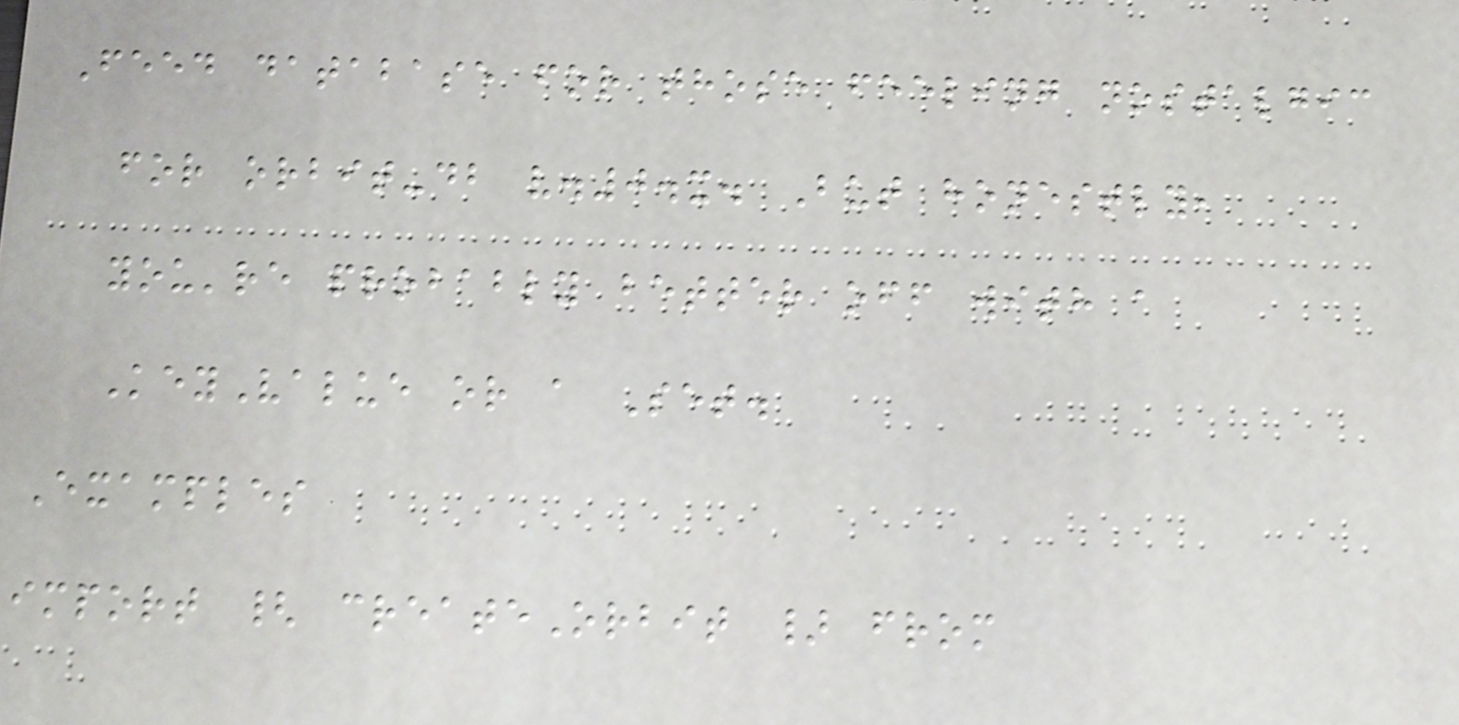Feed database for those feeling nostalgic
for orbit-db v.0.x. But honestly,
you're probably better off with a
KeyValue or a Set.
Examples
import { createOrbit } from
